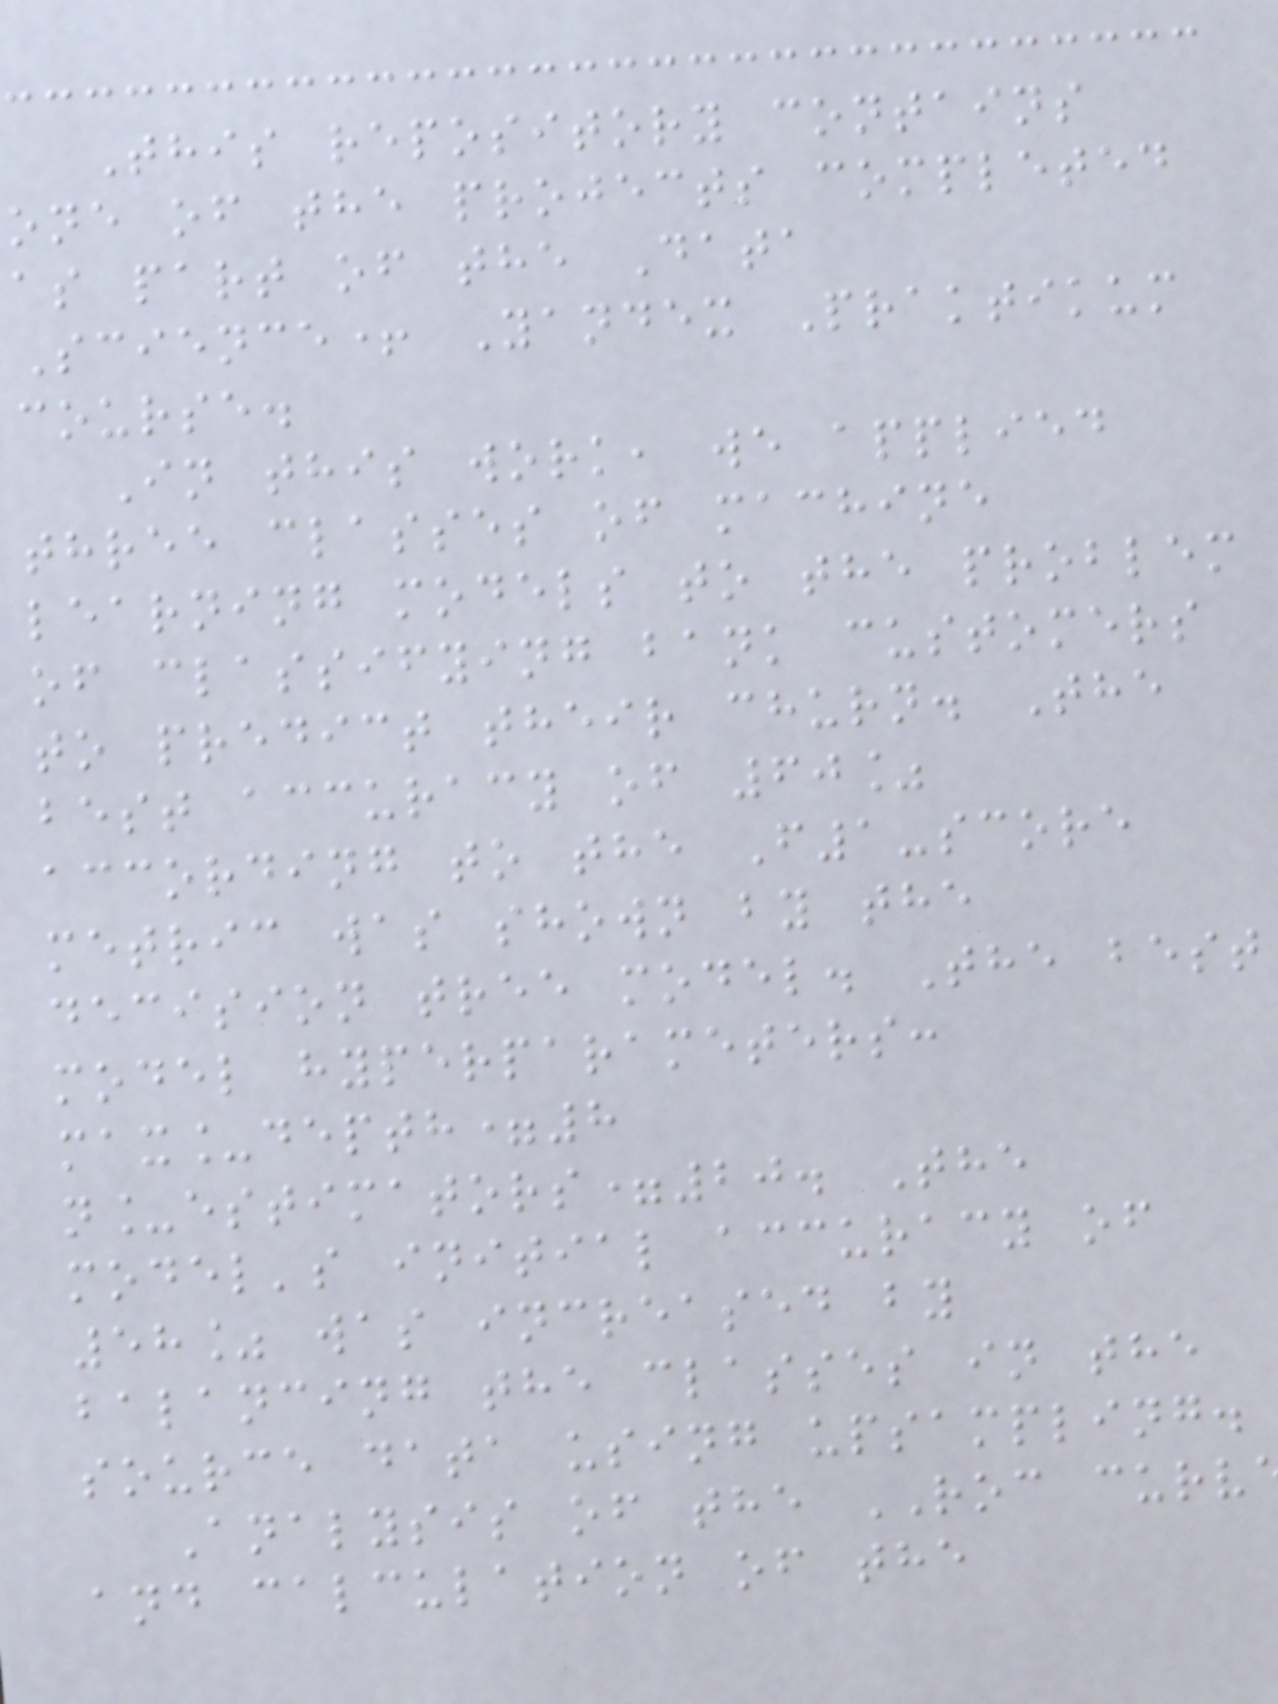This repository contains
one of the projects completed
as part of the Data
Science+ Yandex Praktikum
course.
In this work, we applied
three classes of machine
learning models to the problem
of classifying bank customers
to predict their churn. The
best accuracy of 60%
according to the F1-score
metric was shown by the
decision tree model. The best
model hyperparameters:
max_depth=8
n_estimators=20. The
model's initial accuracy of
58% was increased by
balancing the classes in the
source data using upsampling.
Analysis of the ROC curv
and calculation of the
